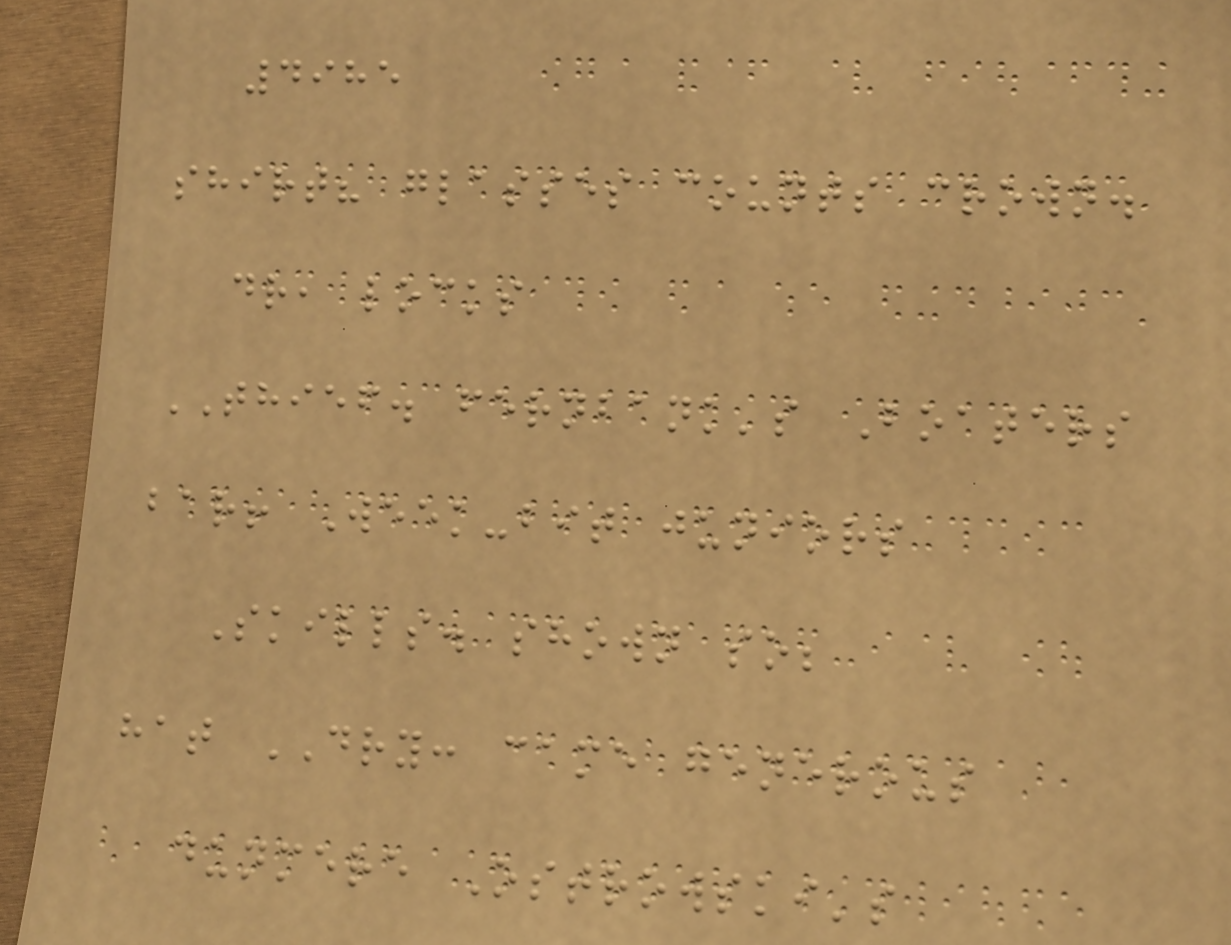4985
shirt? glasses counts crown.
dr, locks
THIEF. fernbank's Boaters
bar! Week-bit juniors
Skills. shown so;
hat DRY: came generous
dunmere Ostrowski's
